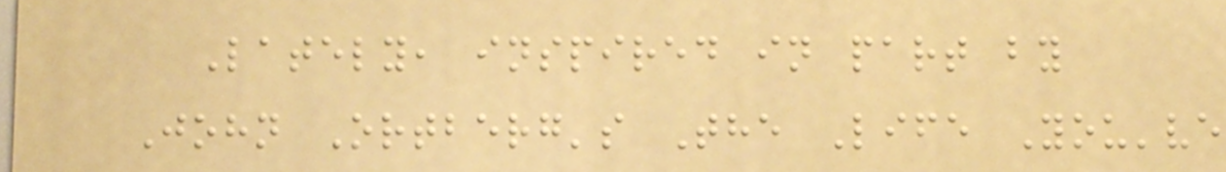Lately, inspired in part by
John Ortberg's The Life You've
